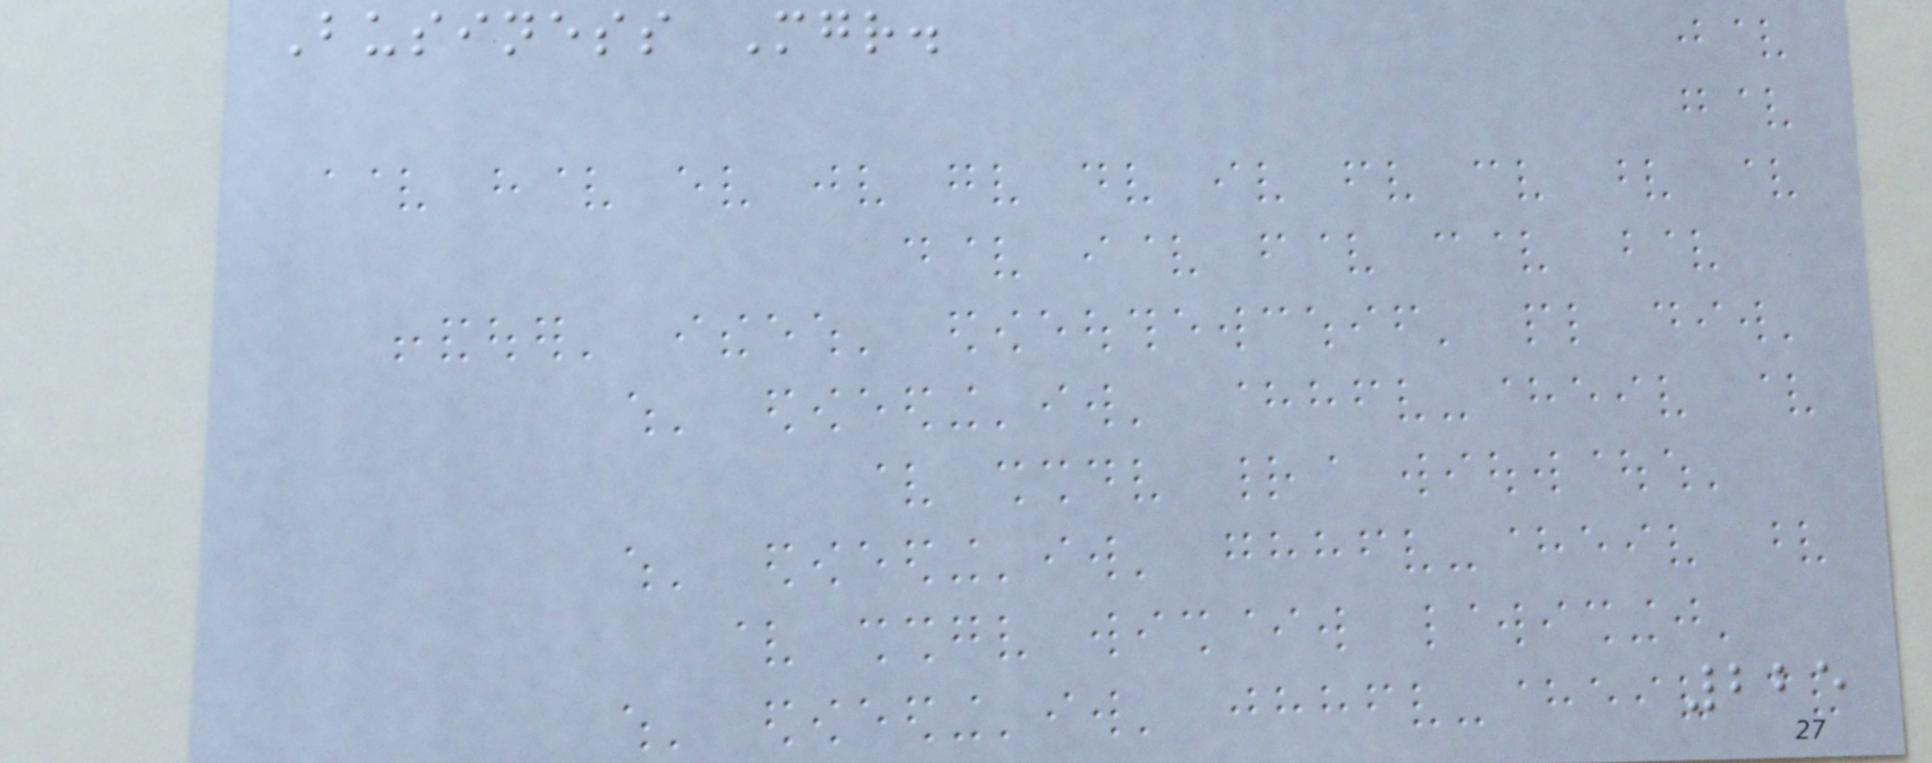Business Mgr.
225
